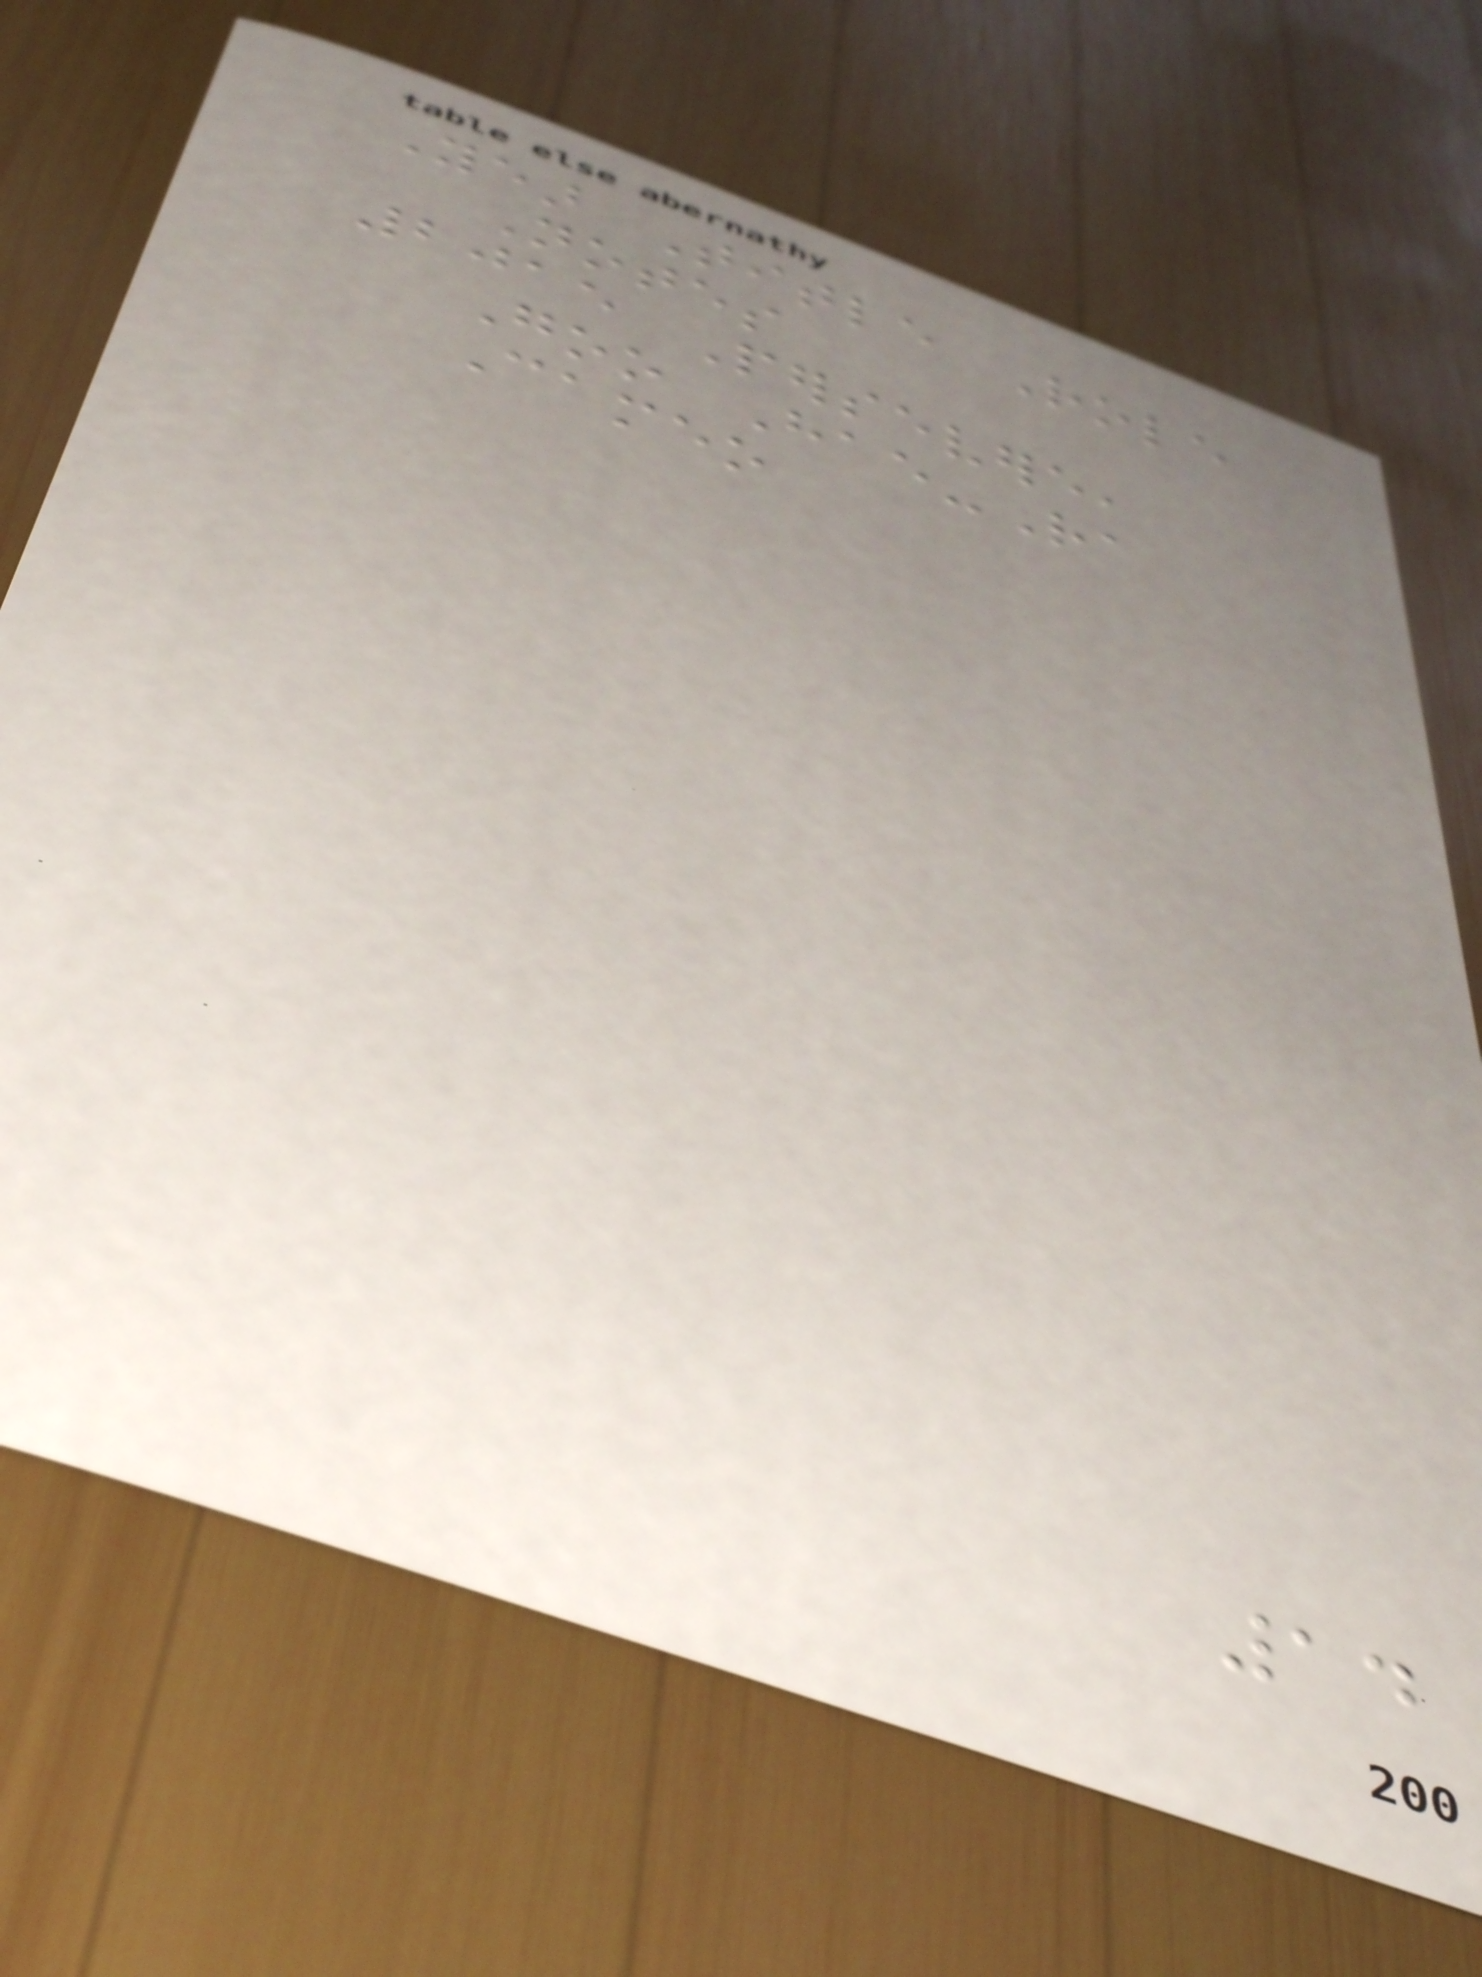Year Title Role
Notes
2015 Persevere,
Goo Hae-Ra
Cameo
14
